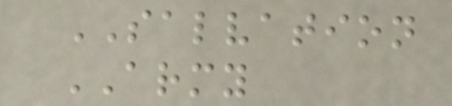SALVATION
ARMY
